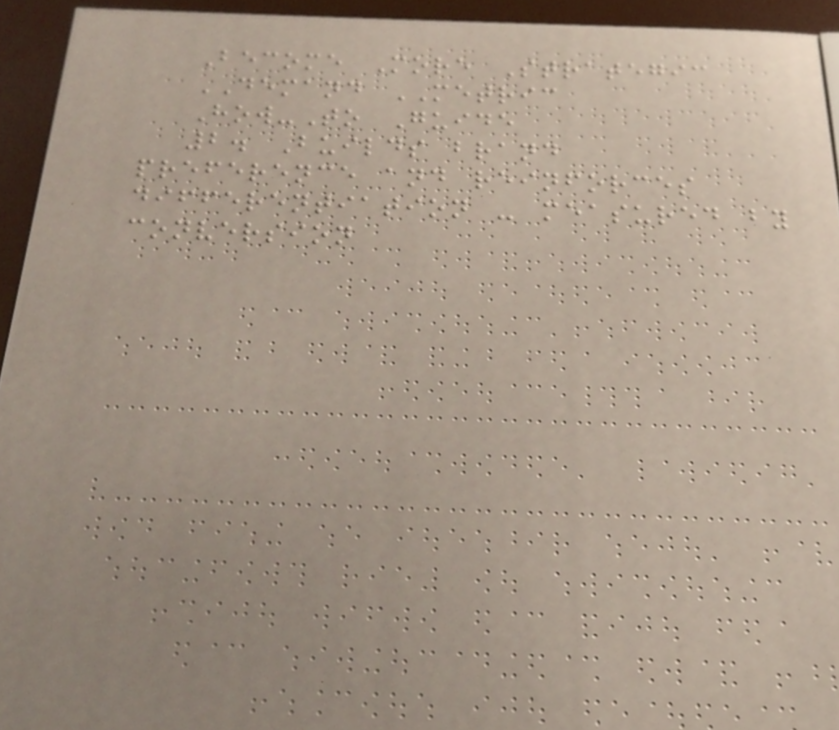Become More Strategic
DEMAND METRIC
How-To Guide
2. Builds brand
preference and reinforces
differentiation - measured by
conversion
